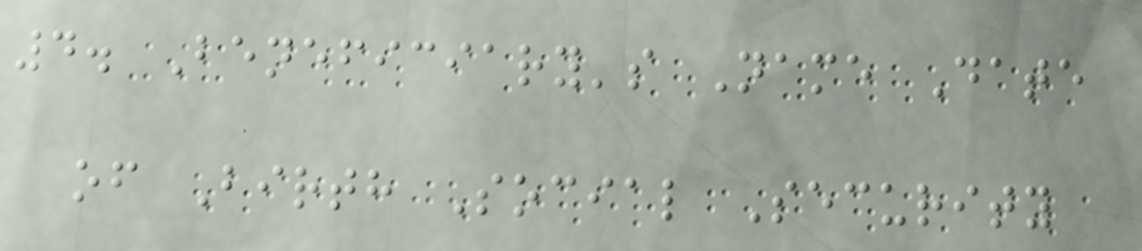4. Beneficiary's Name Date
of Birth Social Security
